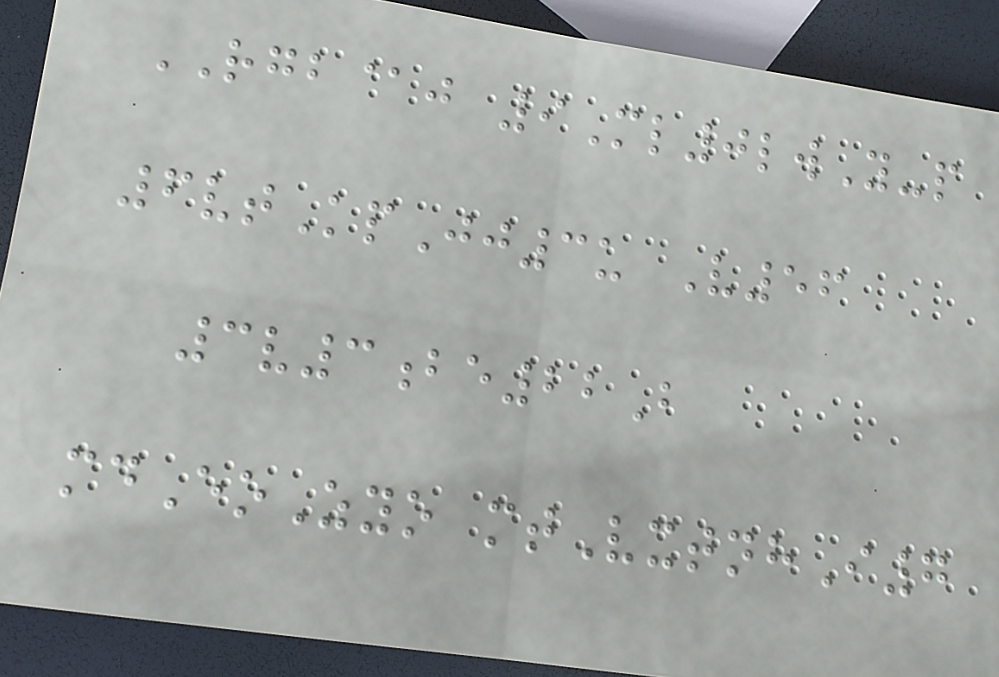RGB@j 9Ml0lwY-p
6vtKpJj3u V56
3v3be22B
mdEoZyo mtVxtnhI7
